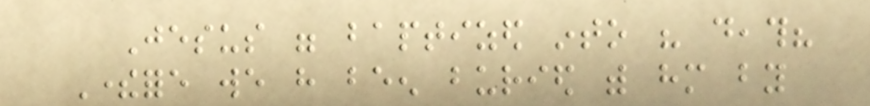Jesus were baptized into his death?
Therefore we have been buried with him by
